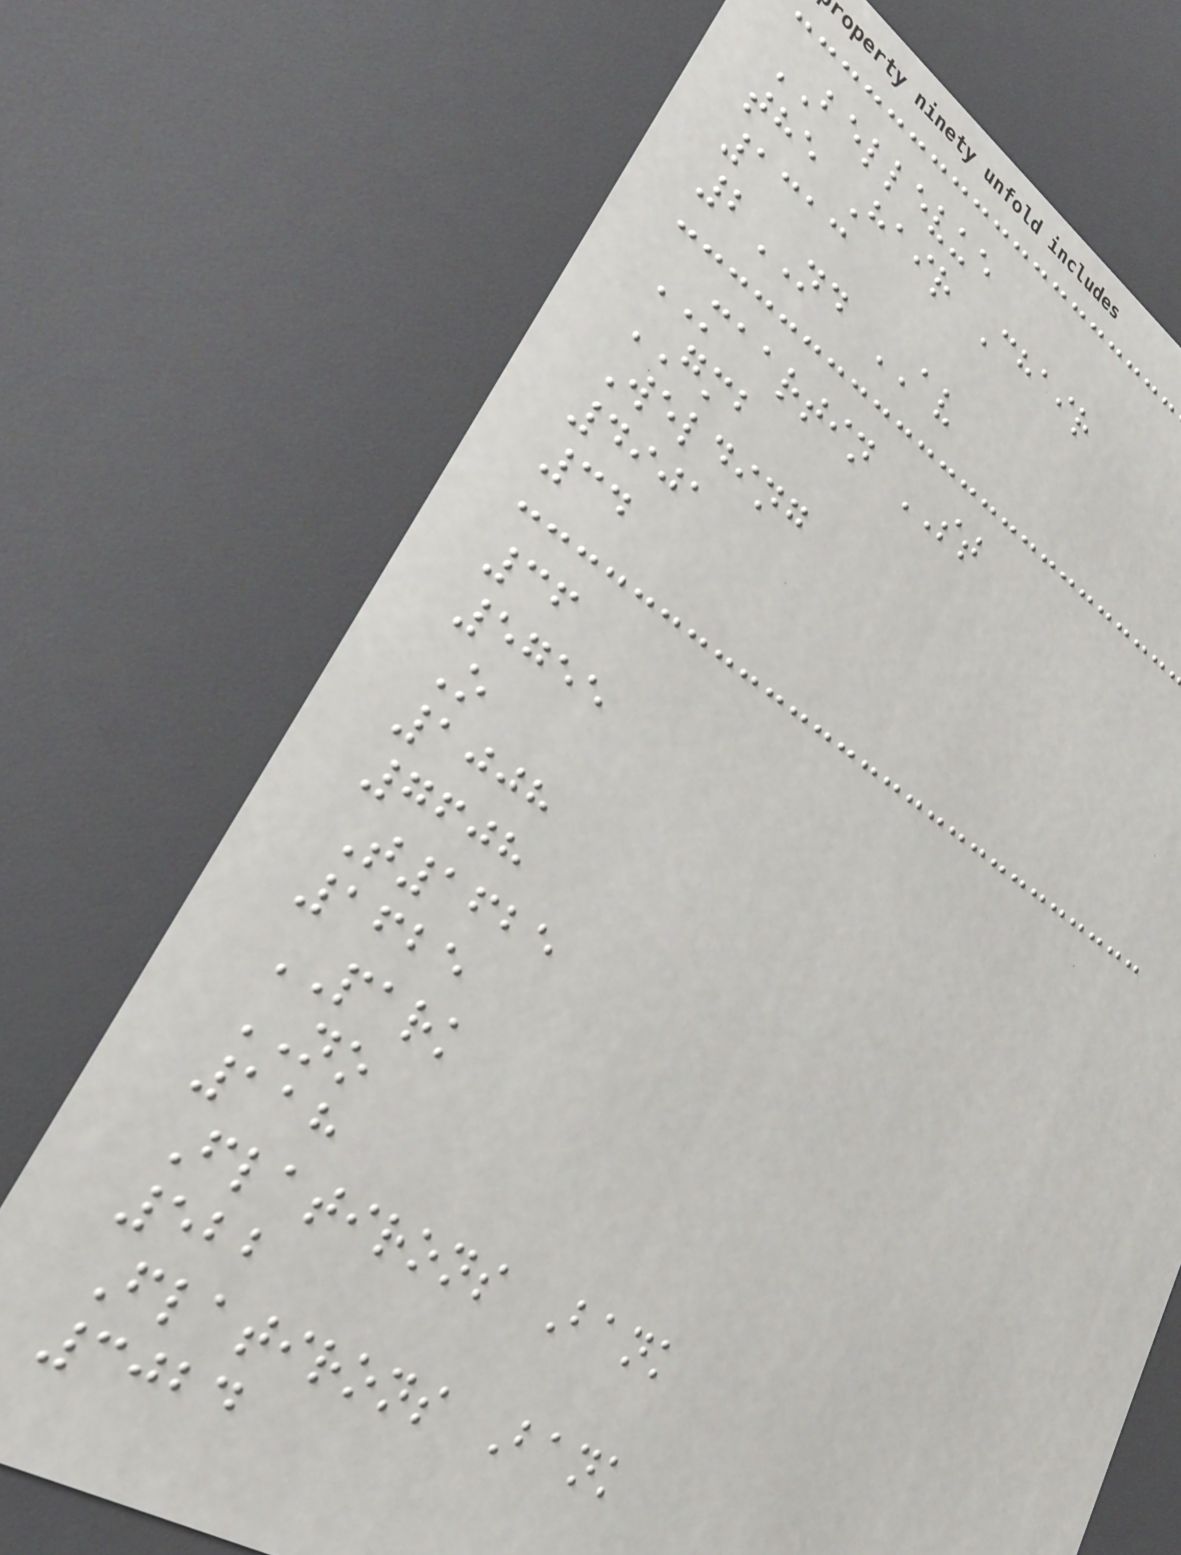BELLEVUE
the Hair Chair
1313
2ND AV
MAARTIN ST
GMB
Welding
4901
34
36
5755
O
1008
7608
T1625
1625
PARK
NO
118
Flatirons Bank
522
Flatirons Bank
3024
